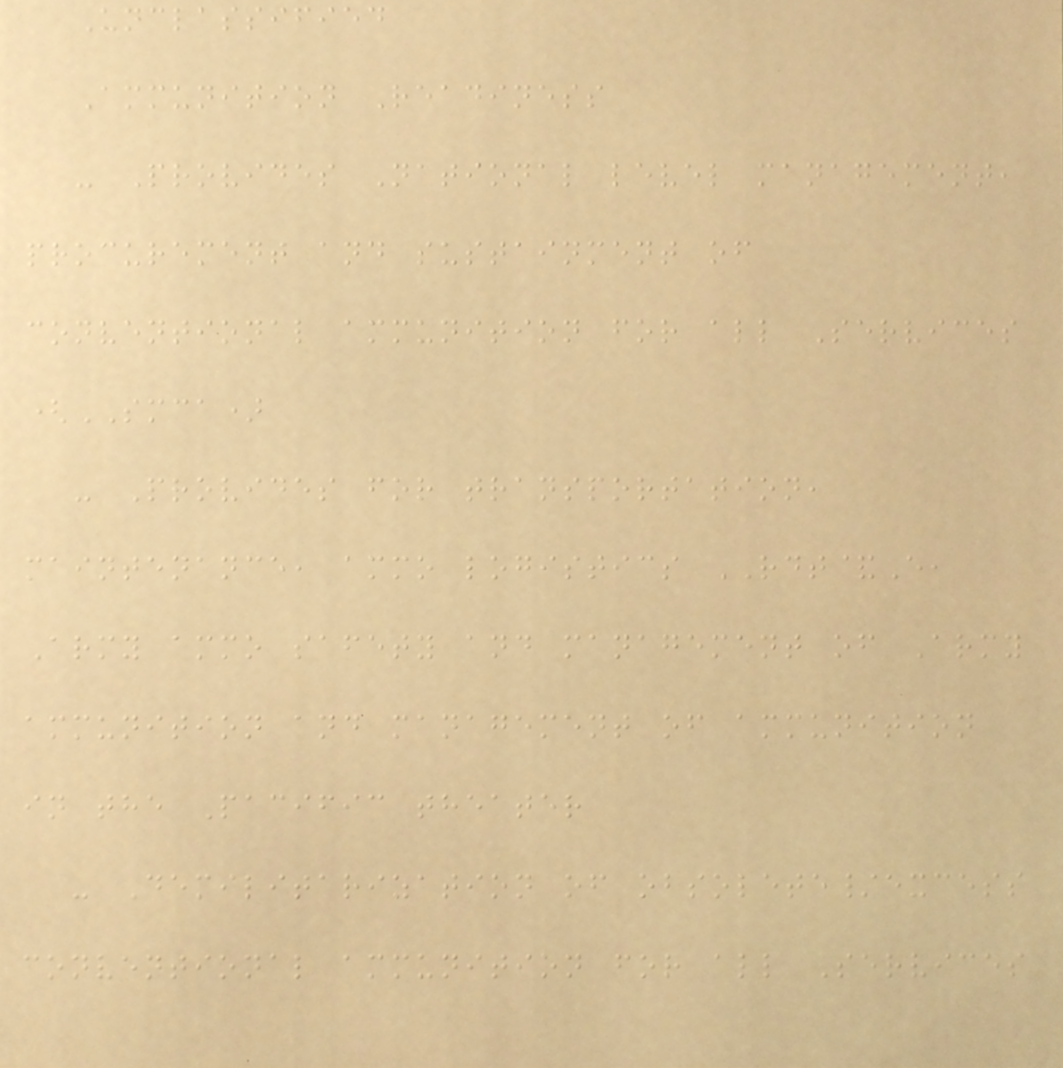Unclassified
Ammunition Readiness
- Provides National level management,
procurement and sustainment of
conventional ammunition for all Services
(SMCA)
- Provides for transportation,
maintenance, ammo logistics RDT&E,
Army ammo safety and management of Army
ammunition and management of ammunition
in the Pacific theater
- Demilitarization of obsolete/excess
conventional ammunition for all Services
